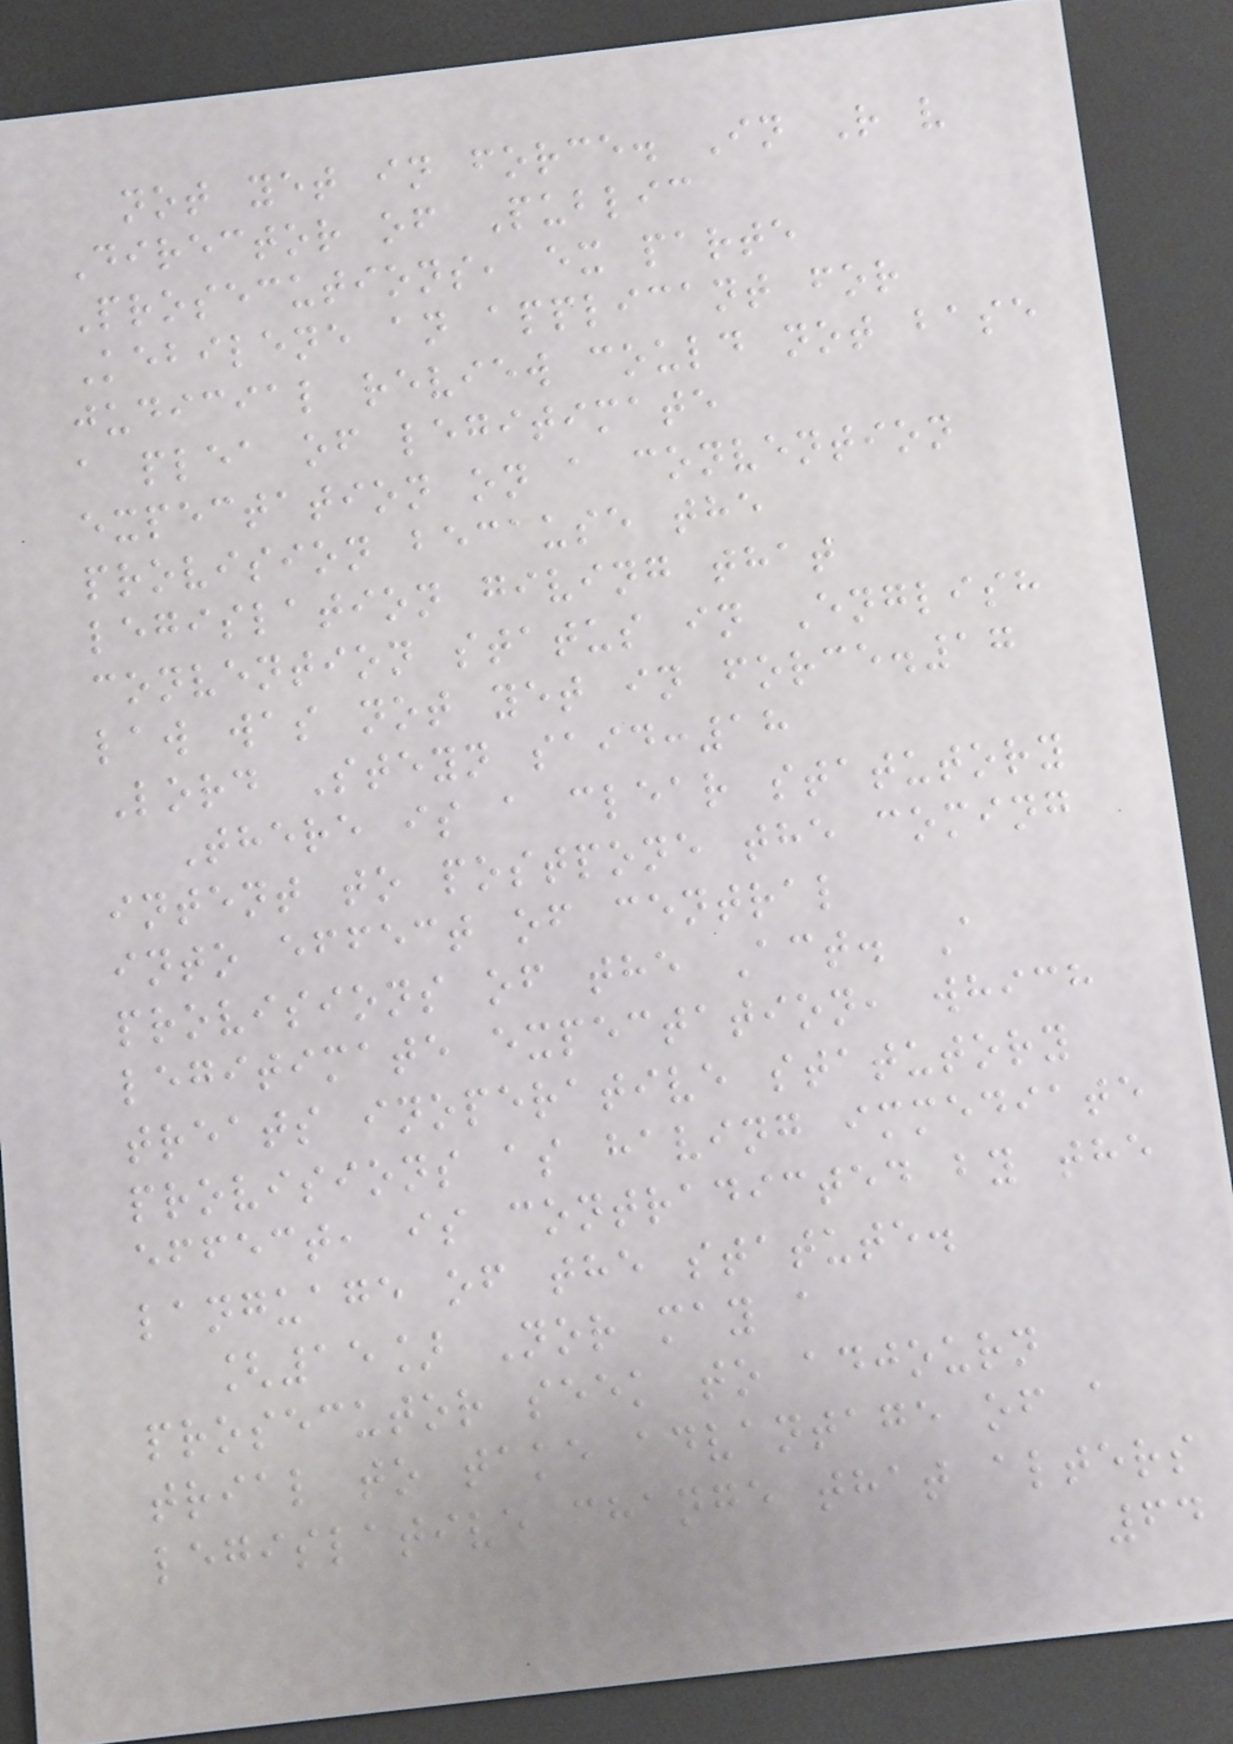not yet in force. In R v
Director of Public
Prosecutions, ex parte
Kebilene an applicant for
judicial review could not base
a plea of legitimate
expectation on a convention
provision because the
legislation giving that
convention status in English
law was not yet in force.17
Lord Steyn said:18
There is a clear statutory
intent to postpone the coming
into effect of central
provisions of the Act. A
legitimate expectation, which
treats inoperative statutory
provisions as having immediate
effect, is contradicted by the
language of the statute.
[15] Nor may a
prosecutor seek to adjourn
trial to take advantage of a
legislative change that alters
64
